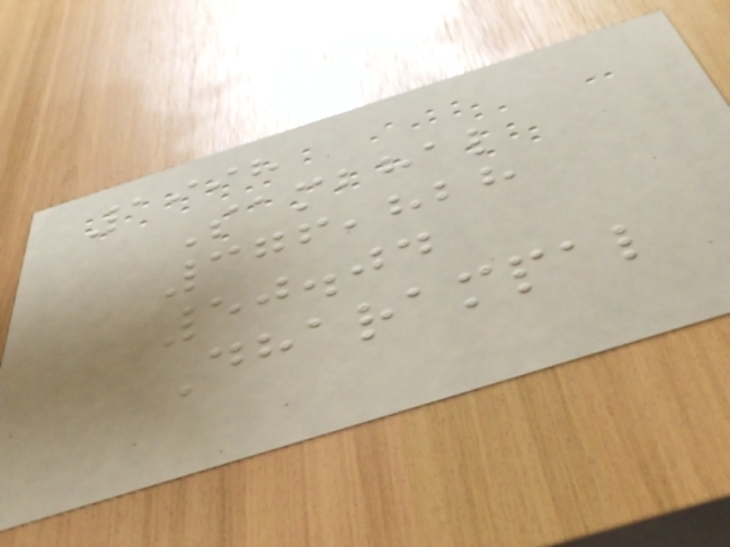1998
Sambhal
376,828
50.04
Dharampal
